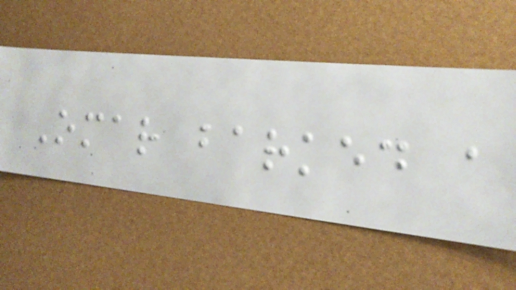Omar barked a
